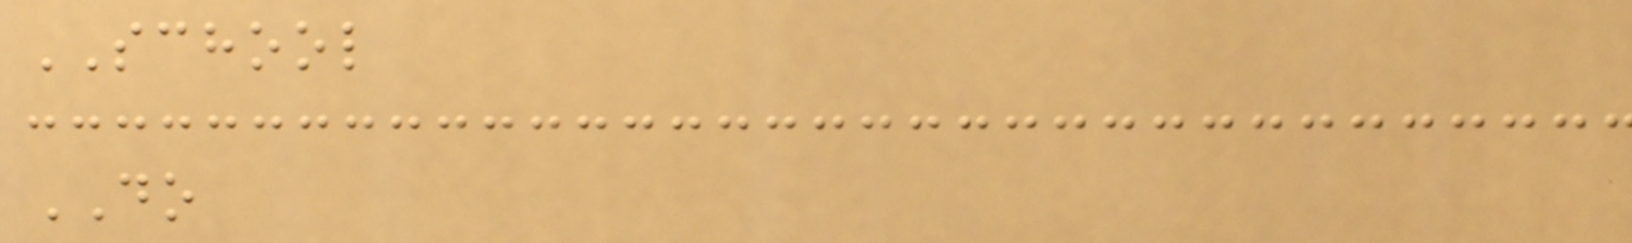SCHOOL
DO
